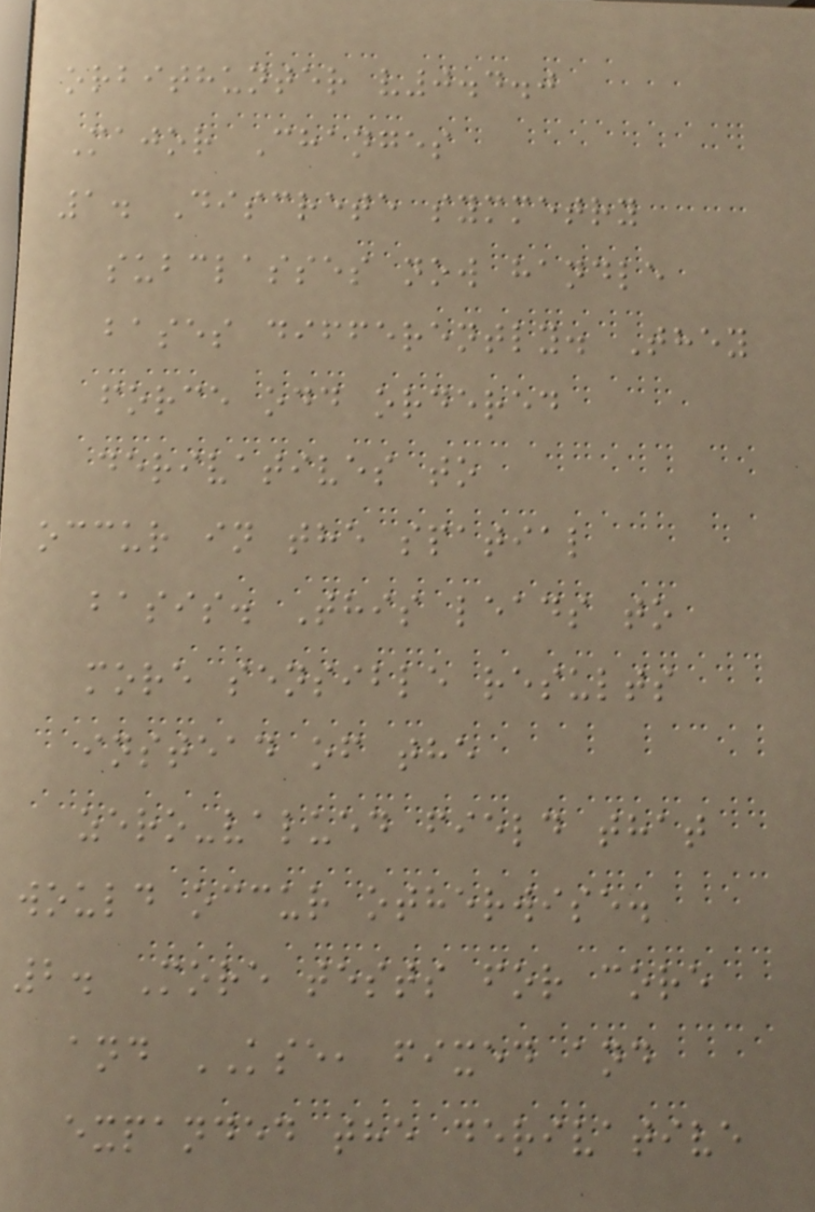orbithunter v0.4.0
Major Changes
1. Discrete symmetry
subclasses now handle
bases differently. They
force odd ordered
derivatives to
occur in the spatial
basis. This leads to
more sensible results
instead of the
zero-valued field that
would occur otherwise.
2. More tests for core
and KSE, fixed and
expanded the derivative
